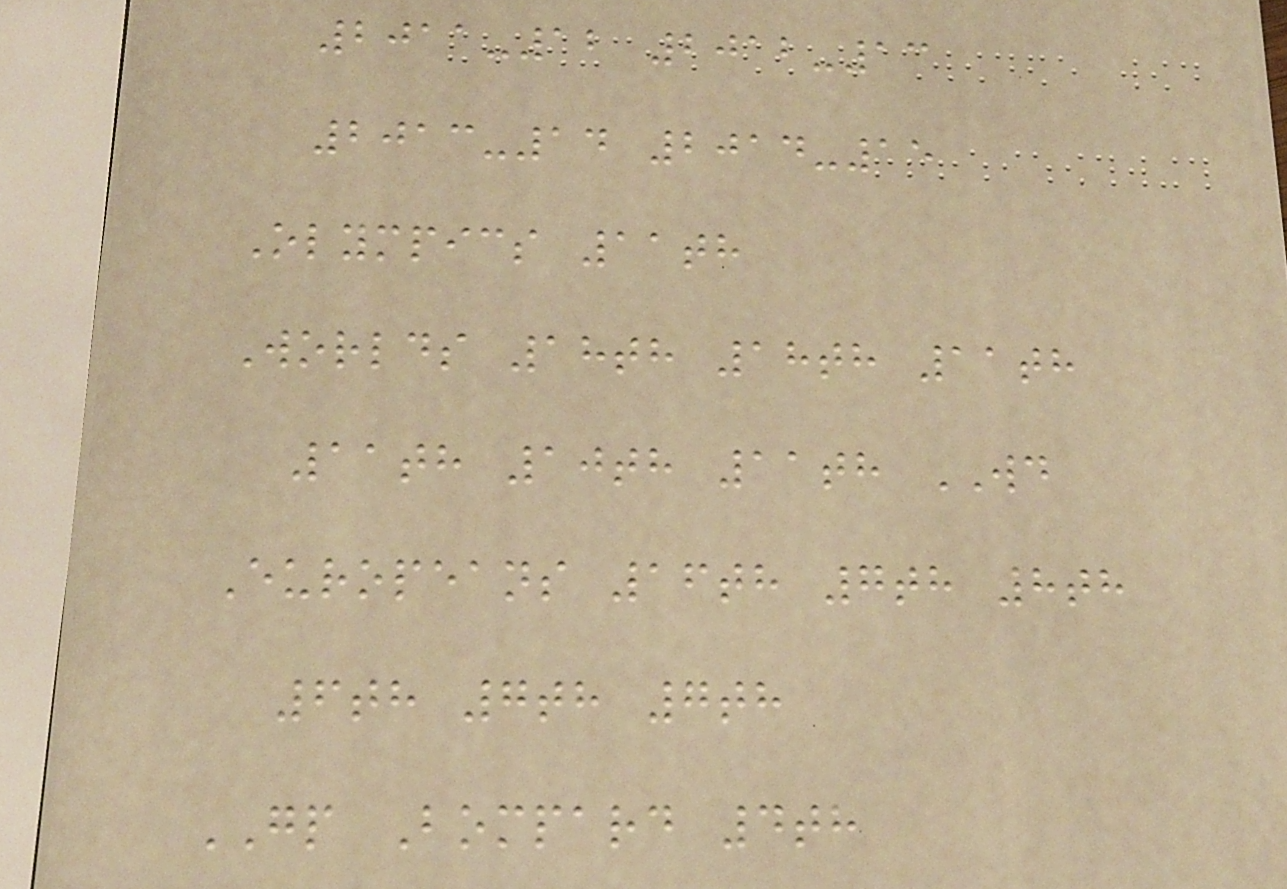2011-12 2012-13
2013-14 2014-15
Olympics 11th
Worlds 18th 18th 11th
11th 10th 11th WD
Europeans 16th 7th 8th
6th 7th 7th
GP Bompard 4th
